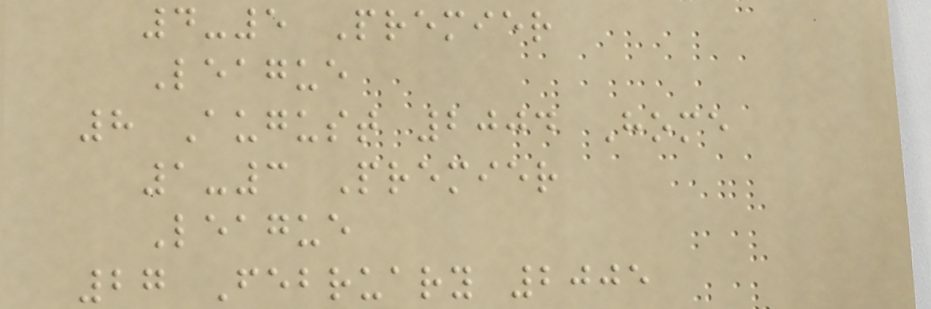4-5 Premier
League
8 August 2004 Home
1-3 Premier
League
27 February 2005
